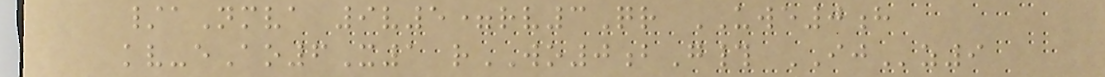/aNmva 9v5=rv3Qr UWE0h
kv-eAo6X1 rWO0bG# IJz9
